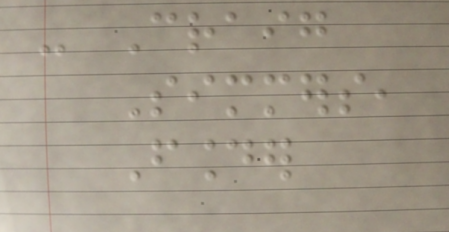- Craig
Simmers,
Founder
